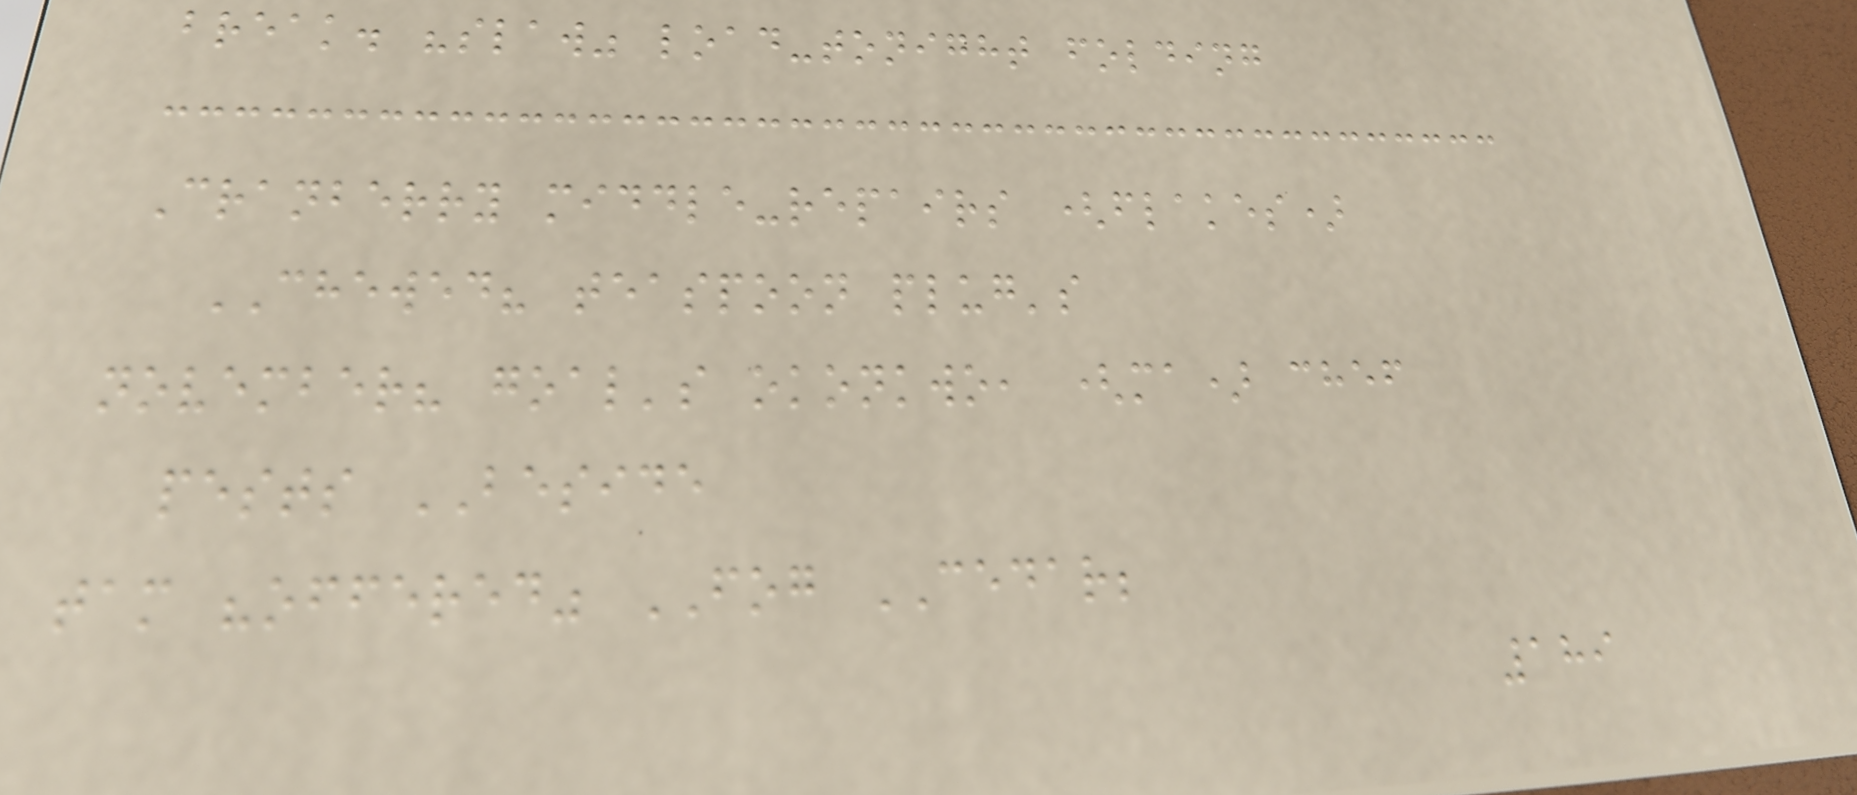break. "slaw" load-tonight folding
Cranberry middle-repairs (flakes)
CHEWED? teaspoon plug's
november? goal's okonkwo, (ma) chef
pests BESIDE
tam "offered" FOG CEDAR;
189
